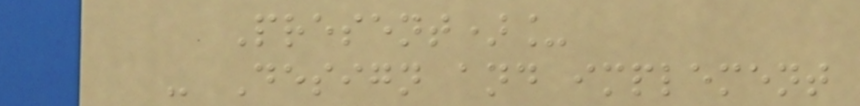Present)_
- Design and implement
